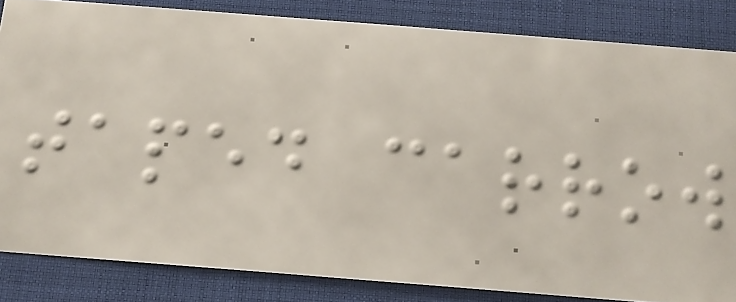taped carrow
